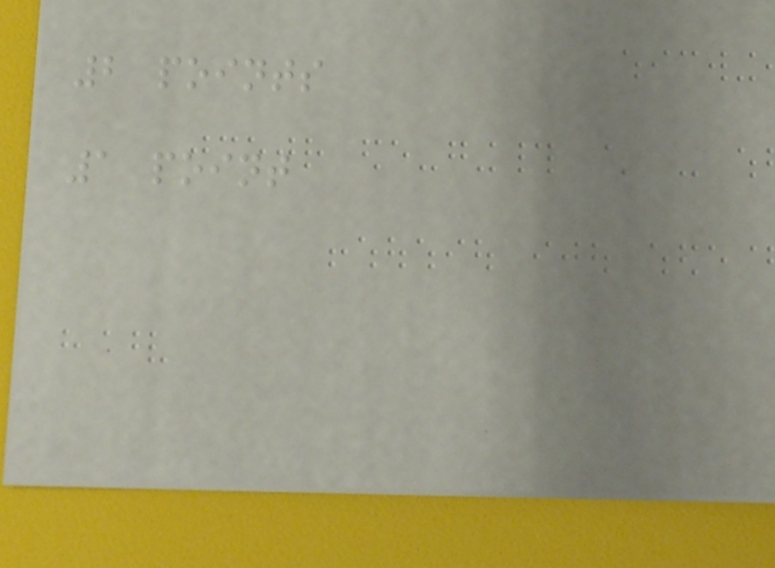2 points
1 point
